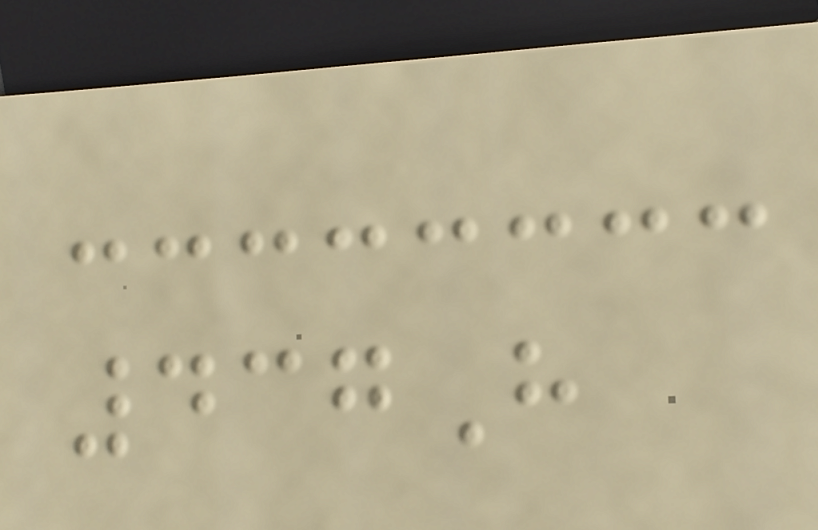437H
